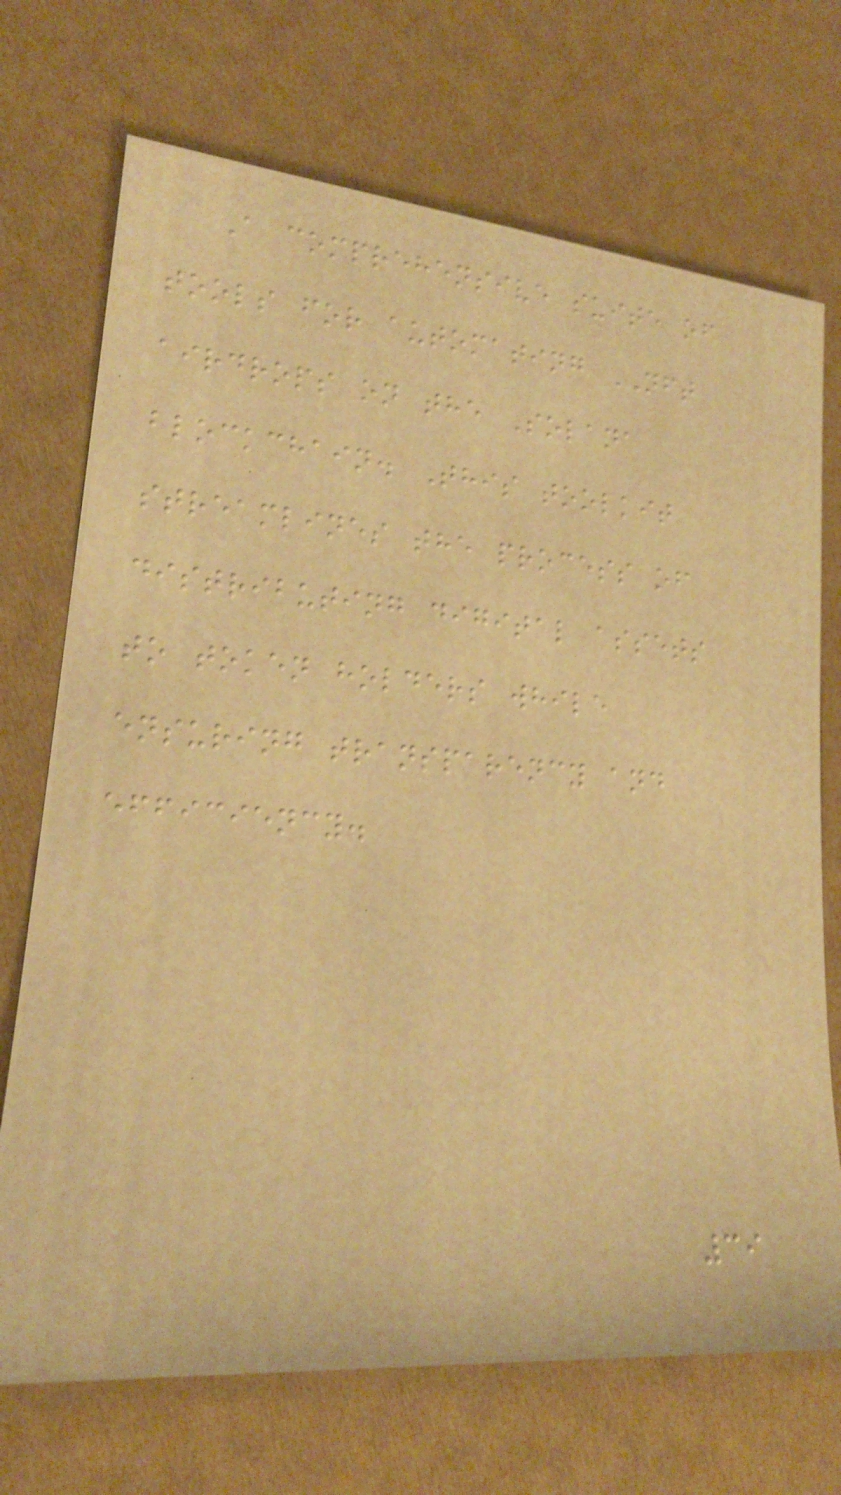A comprehensive suite of
tools for automating NFT
airdrops on the Solana
blockchain. This toolkit
streamlines the process of
distributing digital assets
to token holders while
ensuring transparency and
efficiency.
39
